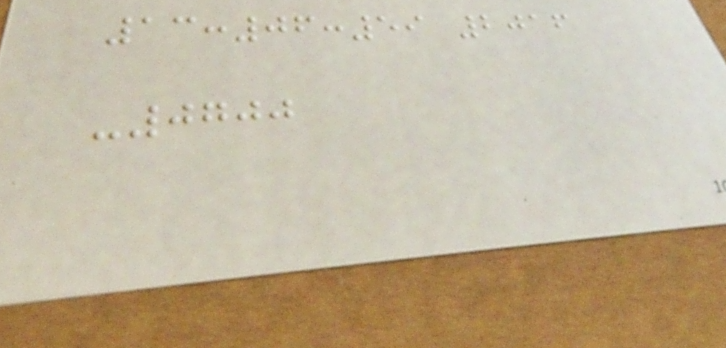13:06:59 2016
-0700
